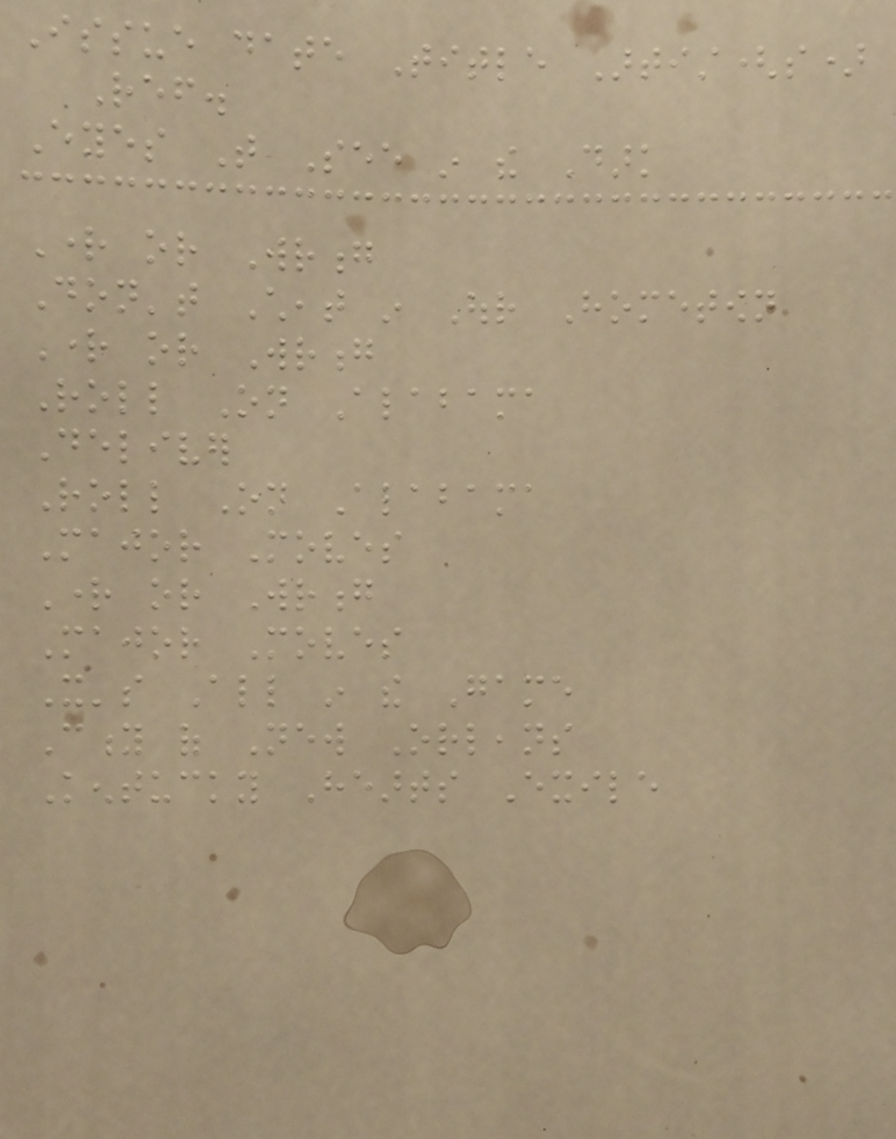Issue date Title Artist(s)
Ref.
Eyes That See in the Dark
Right or Wrong
Don't Cheat in Our Hometown
Right or Wrong
Roll On Alabama
Deliver
Roll On Alabama
Major Moves
Right or Wrong
Major Moves
It's All in the Game
City of New Orleans
Kentucky Hearts Exile
